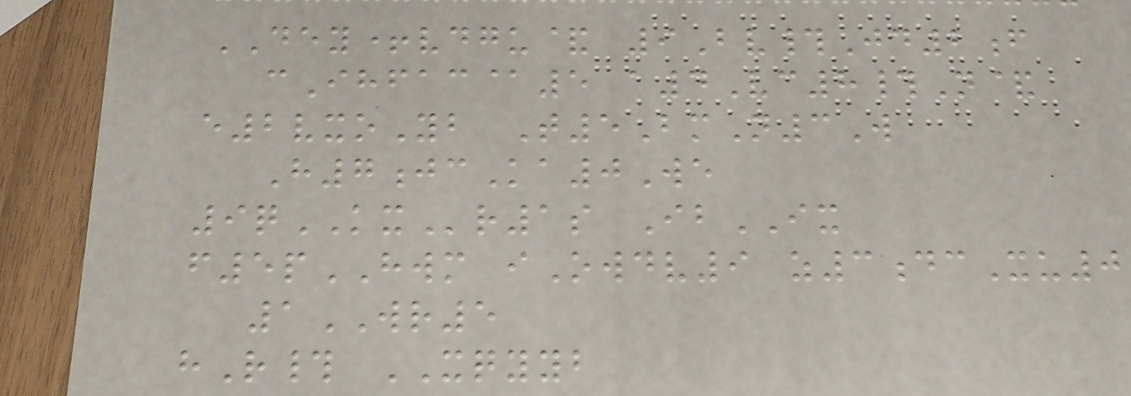DEY+vdgu& 9Bv#Jd2f
cIhfac@5 a4Vc8#N&
e2vxoYb T5BmN3W
H7jcKa0We
9qKXr1s IbIX
f5pHWM iOwdv9 z3dcXu0
1WR5
hR# XQYYB
